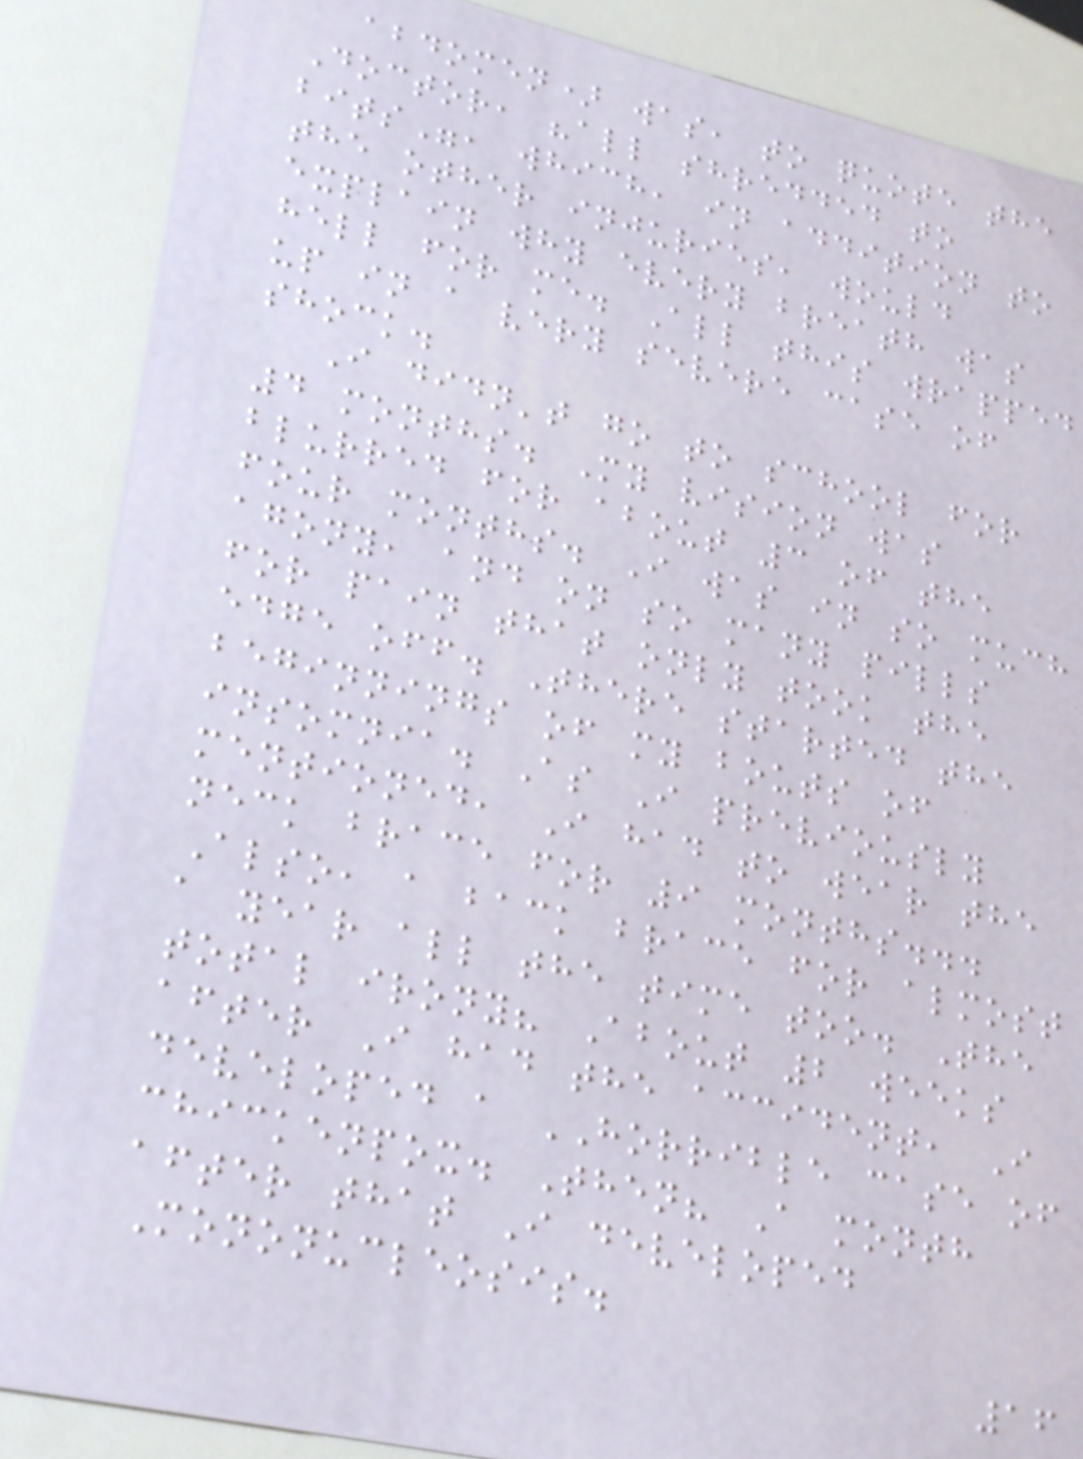abdomen) was, to quote the
Doctor, "all shredded to
bits", which, in addition to
the other injuries, would
explain why every breath was
hell for me. All this wrapped
up in a very severe case of
shock.
I didn't go to school for
4 months. My vision was
blurred for about 3 of the
four months. I was in so much
agony, and on so many pills
for pain that only took the
edge off. There started the
beginnings of my bouts of
insomnia. As I previously
mentioned, I had to wear the
neck brace for 9 months...
Also, a back brace for almost
a year all the time too. The
total irony? About 2 weeks
after I had the accident, I
developed a HORRIBLE case of
chickenpox. Then? A month
after that I developed
Mononucleosis.
16
